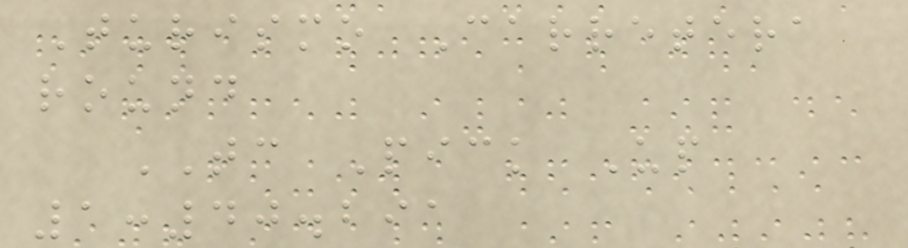Turismo Carretera
round
TC Pick Up
1:40.291
